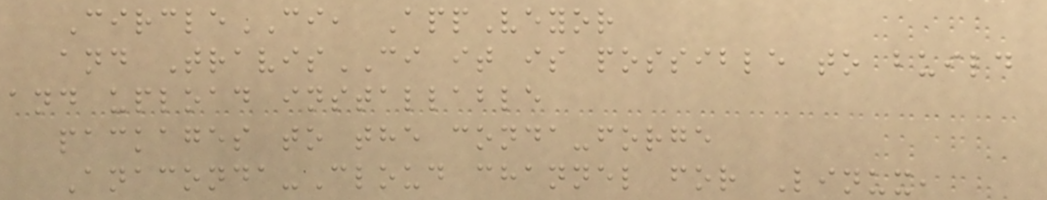CircleCI, AppVeyor
and TravisCI it is possible to build
and upload installable
packages to the conda-forge
Anaconda-Cloud channel for Linux,
